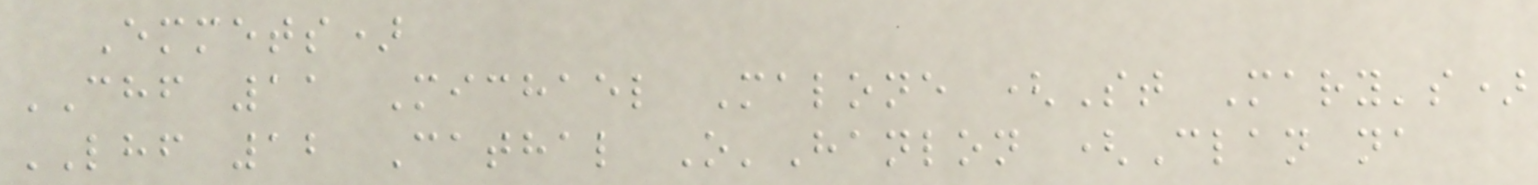Emmets)
CHF 11 Michael Malone (St Mary's)
LHF 12 Cathal O'Hanlon (Clan na
